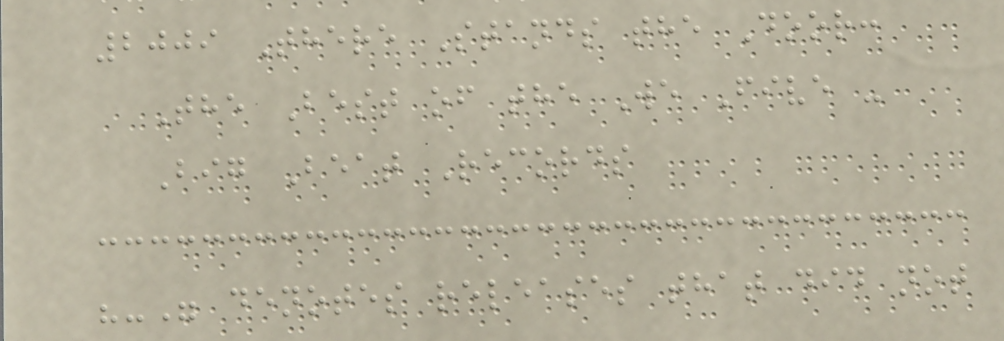2009 There Stands the Door:
The Best of the We Five -
Big Beat Records
"-" denotes releases that did not
